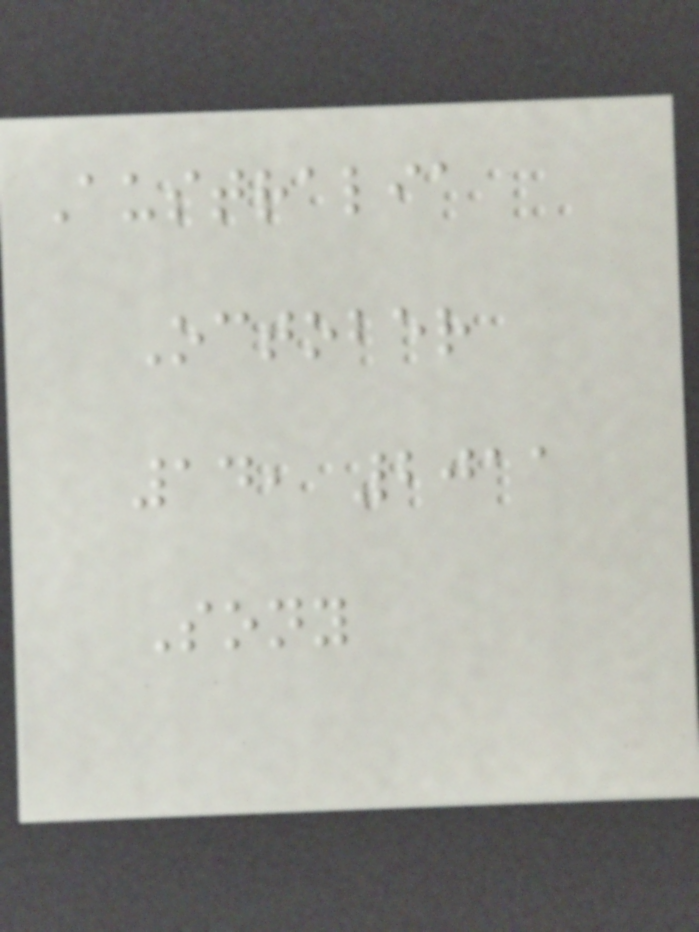Australia
October
14, 2011
Sony
